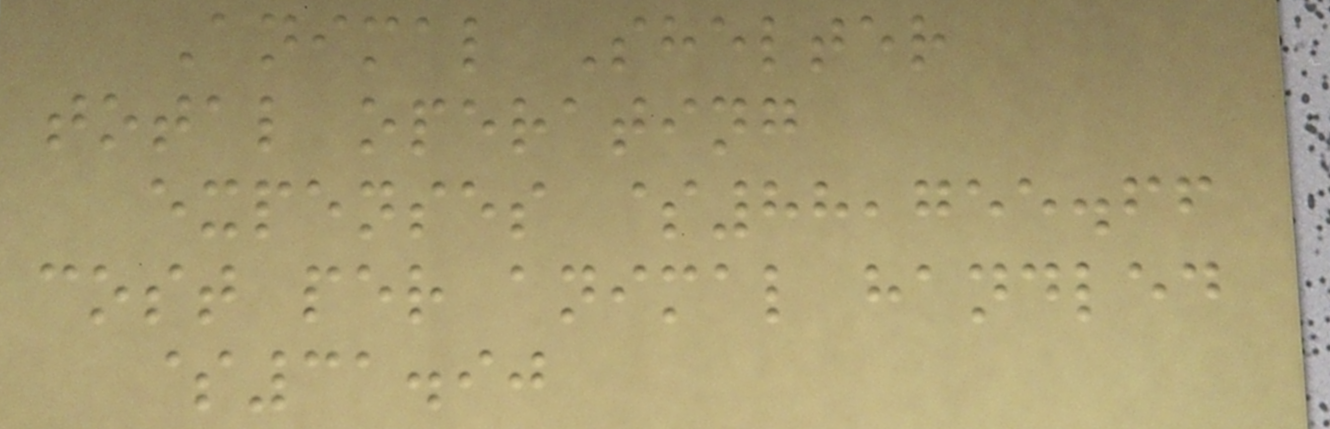Animal Shelter
total operating
expenses $88,755.66
cost per animal handled
$31.90
